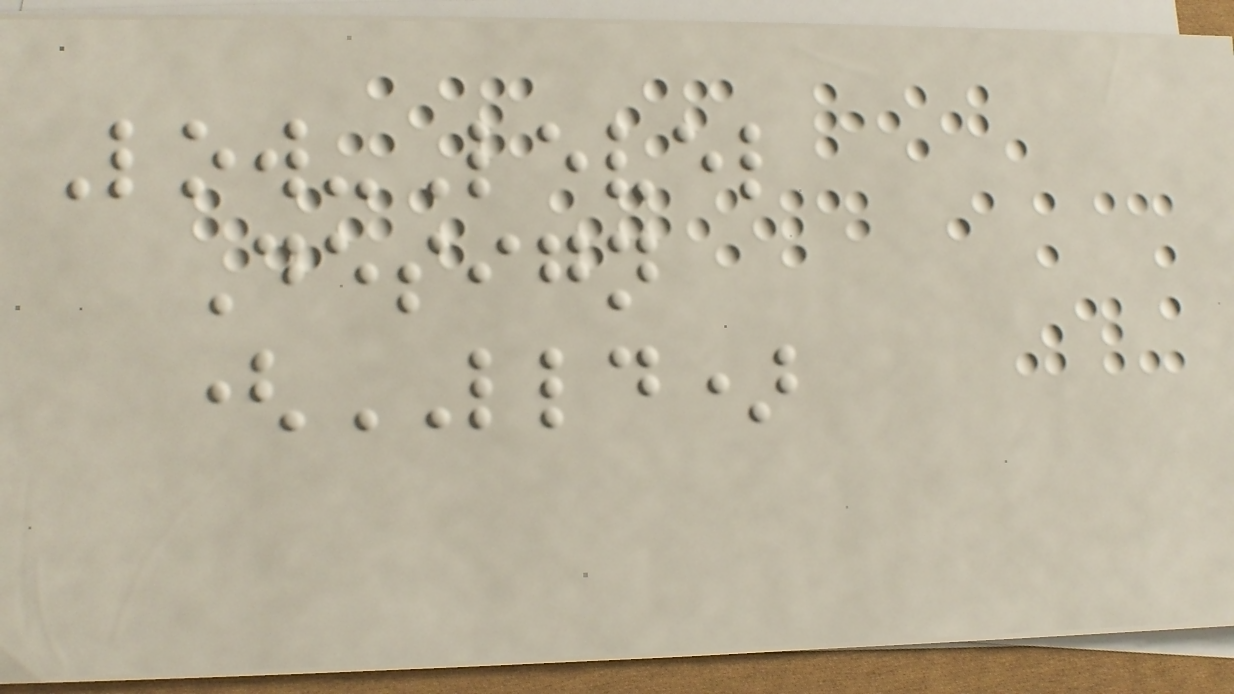Low-Level
Design
(LLD)
